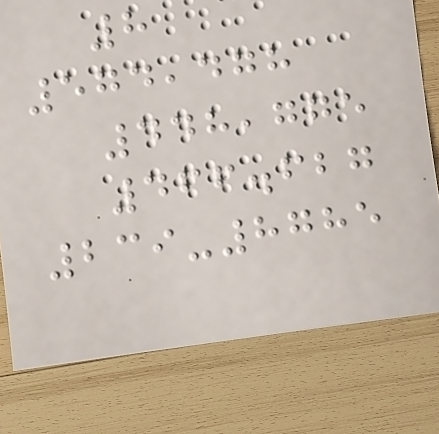8
574,478
448,775
466.627
239-8785
